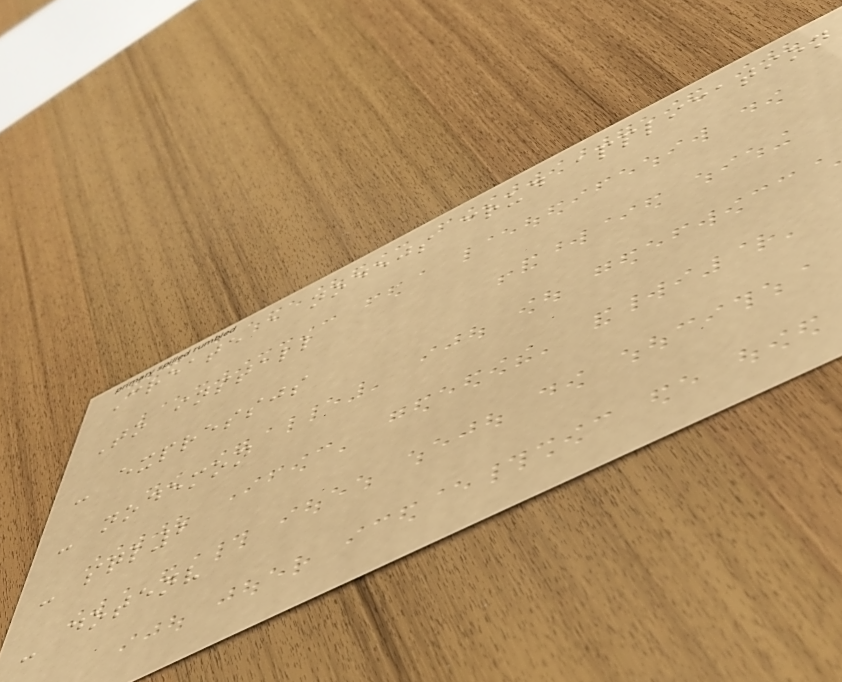Create a nodejs crud application
To install
- expressjs
- nodemon
- sql2
- dotenv
